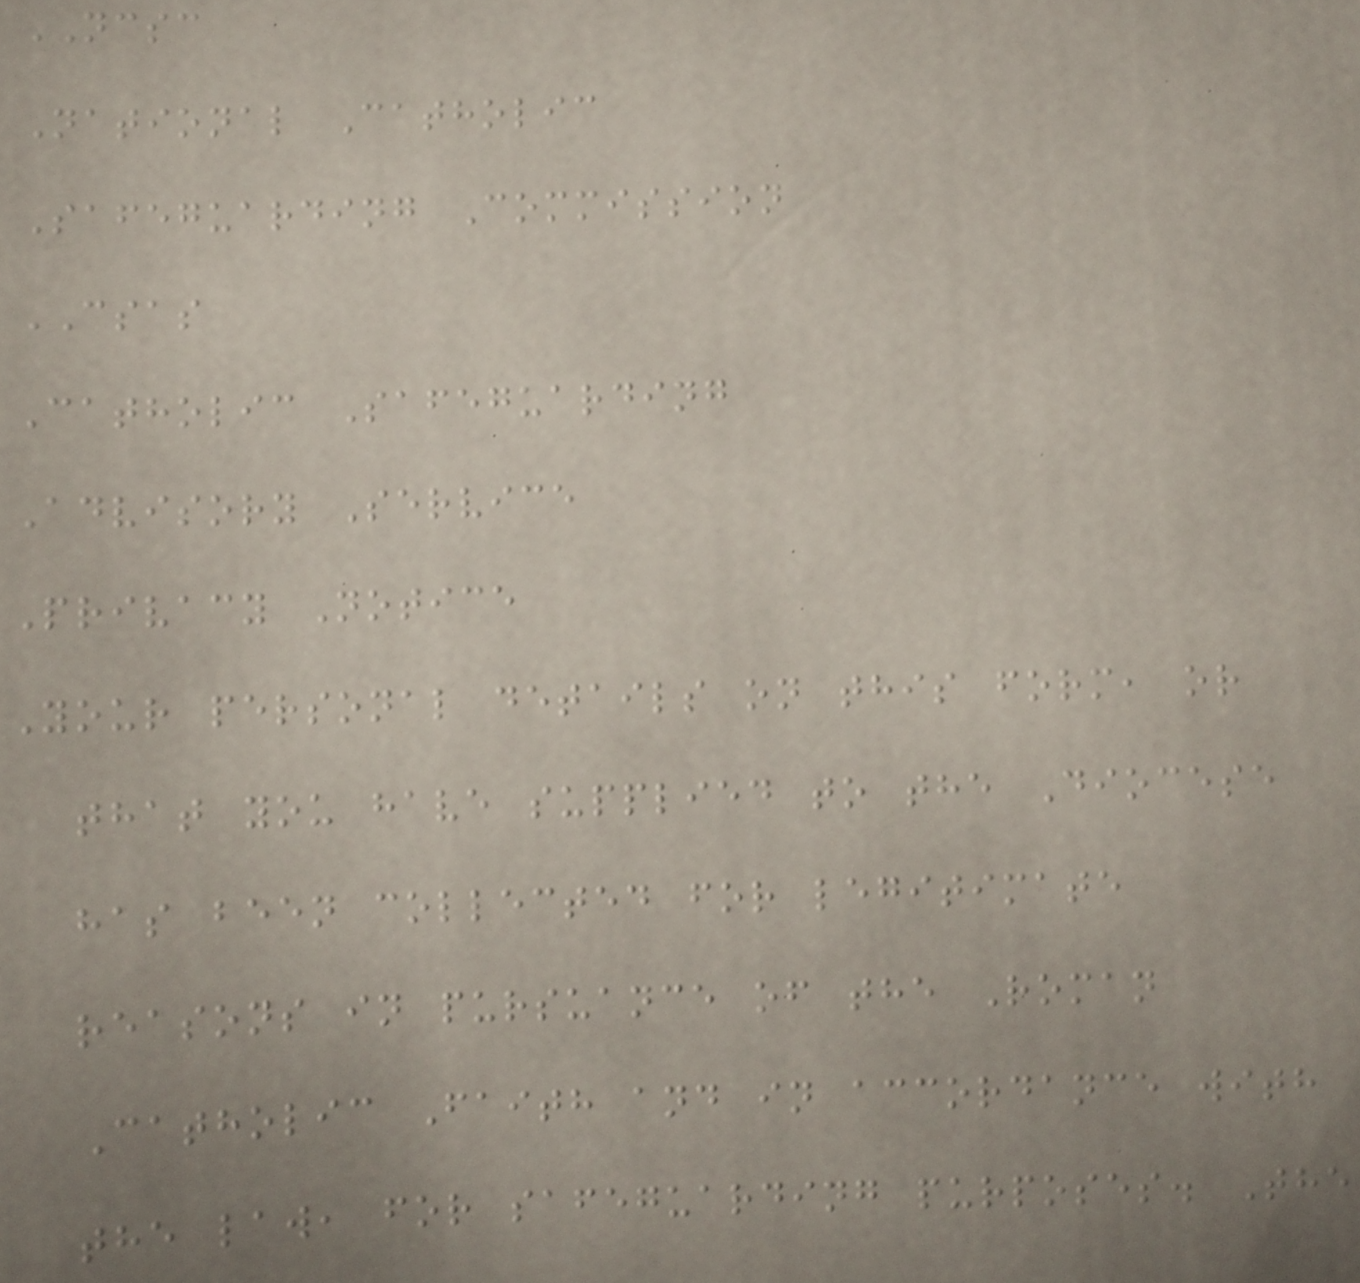NCSC
National Catholic
Safeguarding Commission
CSAS
Catholic Safeguarding
Advisory Service
Privacy Notice
Your personal details on this form, or
that you have supplied to the Diocese
has been collected for legitimate
reasons in pursuance of the Roman
Catholic Faith and in accordance with
the law, for safeguarding purposes. The
